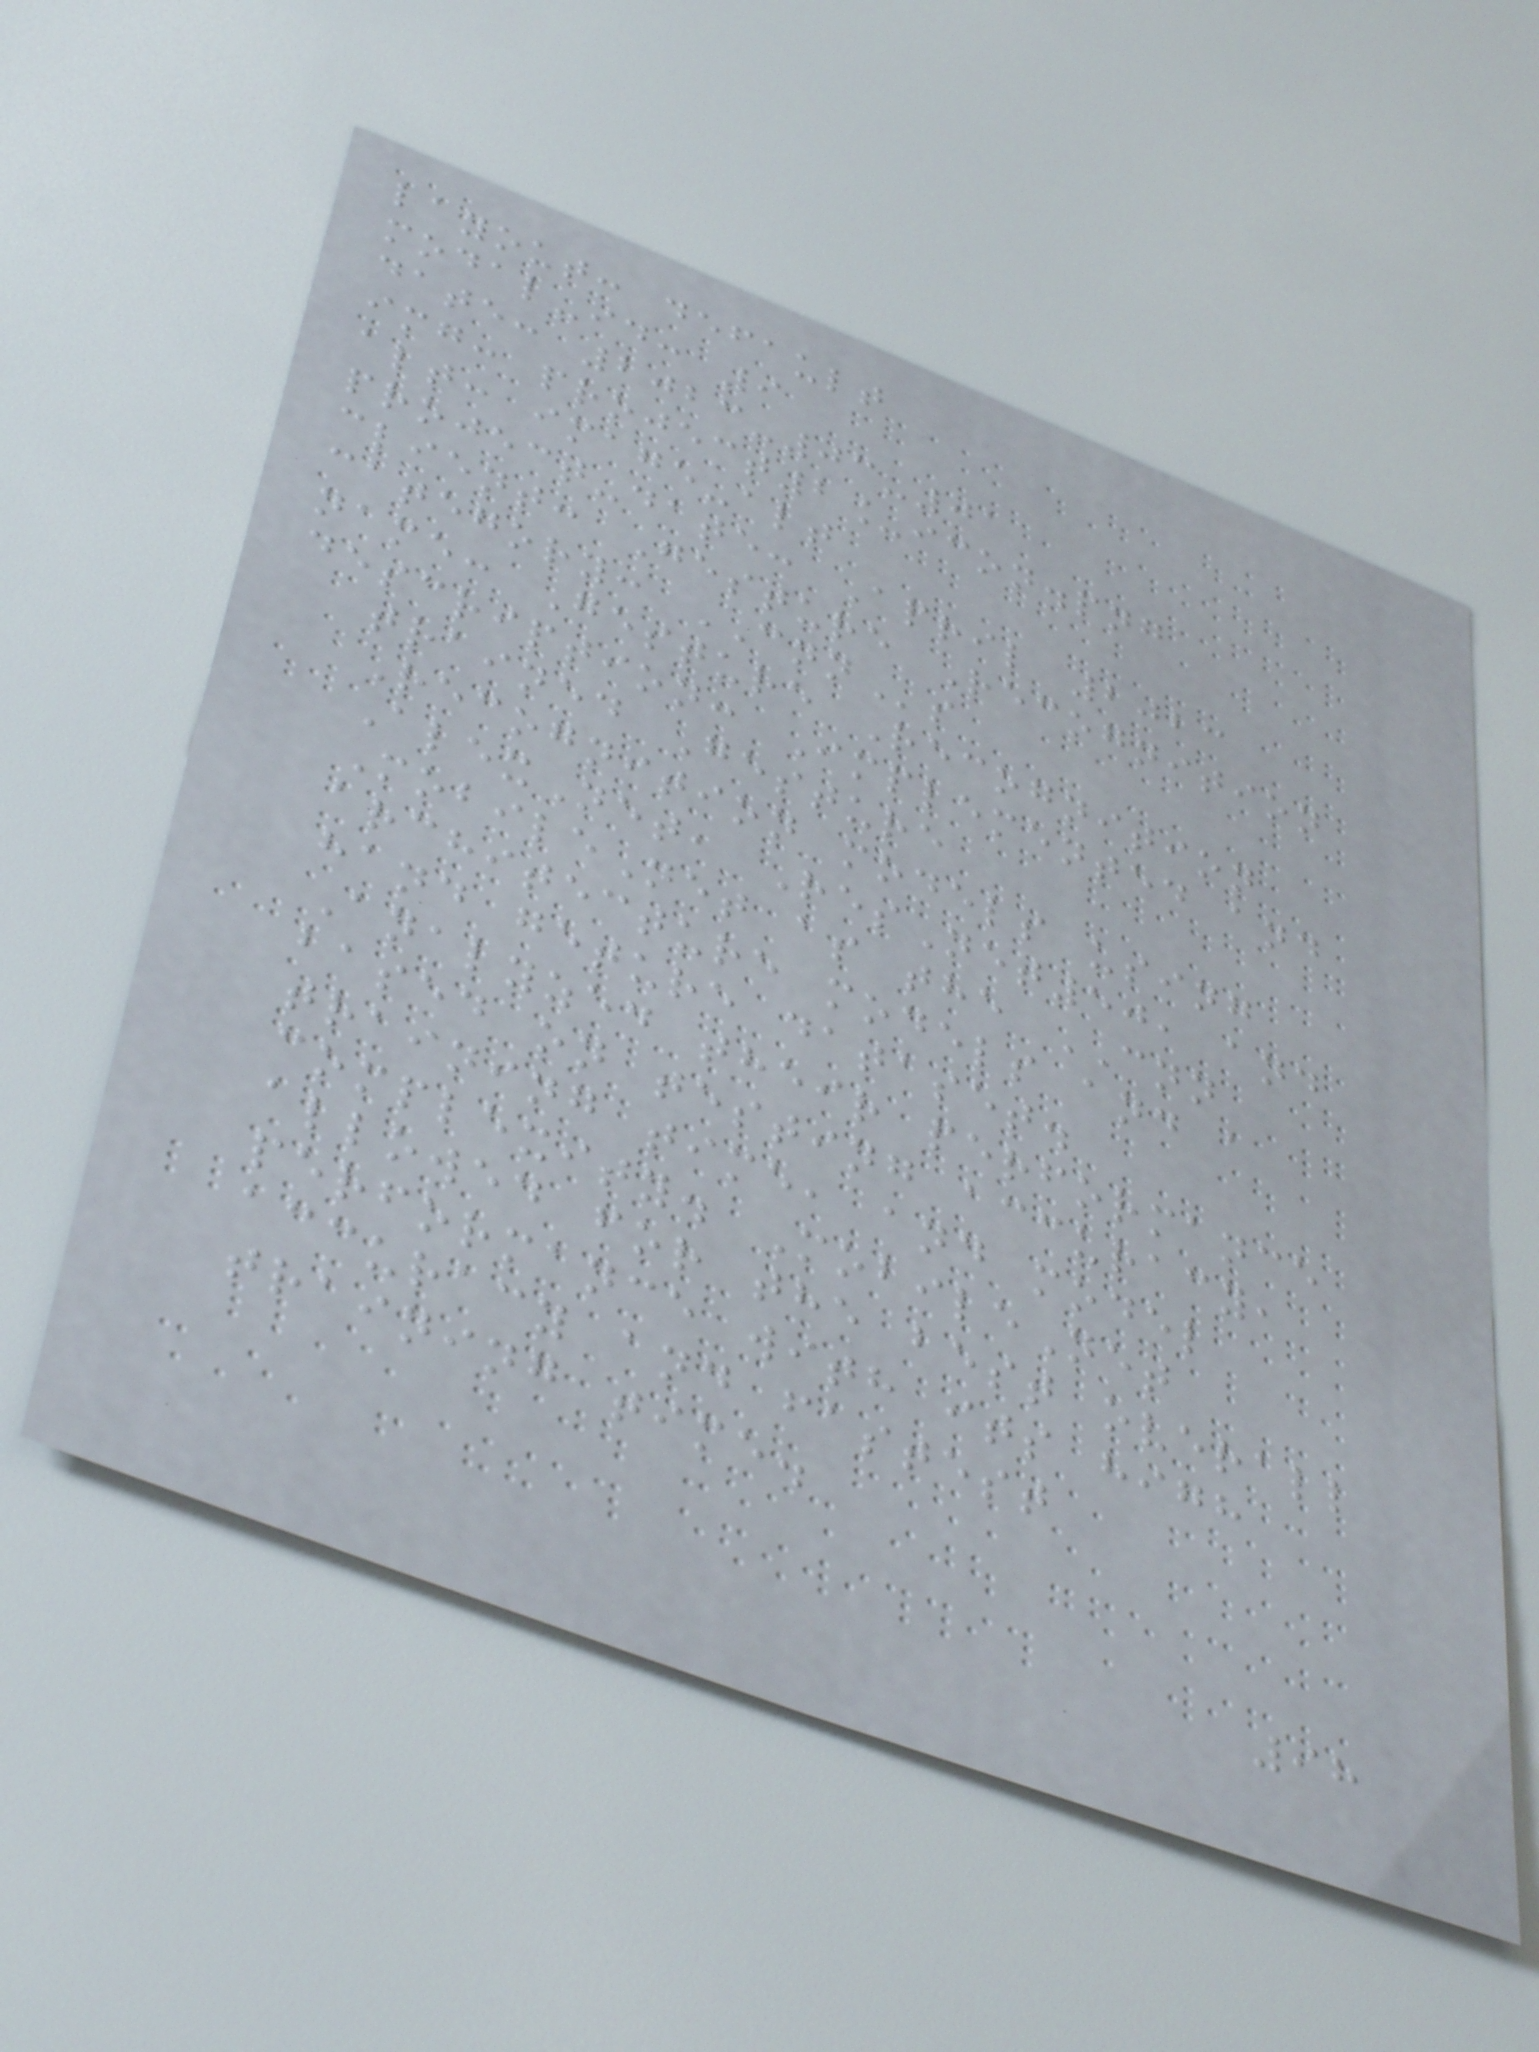layout: default
modal-id: 9
date: 2023-03-01
img: project2_icon.png
alt: image-alt
project-date: April 2023
client: Gesture Recognition
category: CNNs
name: Gesture Recognition
description: Implemented and
trained Gesture
Recognition models using
AlexNet, ResNet50, and
MobileNet as the CNN
architecture models and a
hand geture dataset.
Analyzed their performance
based on testing accuracy,
training time, and model
complexity. MobileNet
allowed for the best overall
performance with its high
accuracy and fastest
training time.
98
